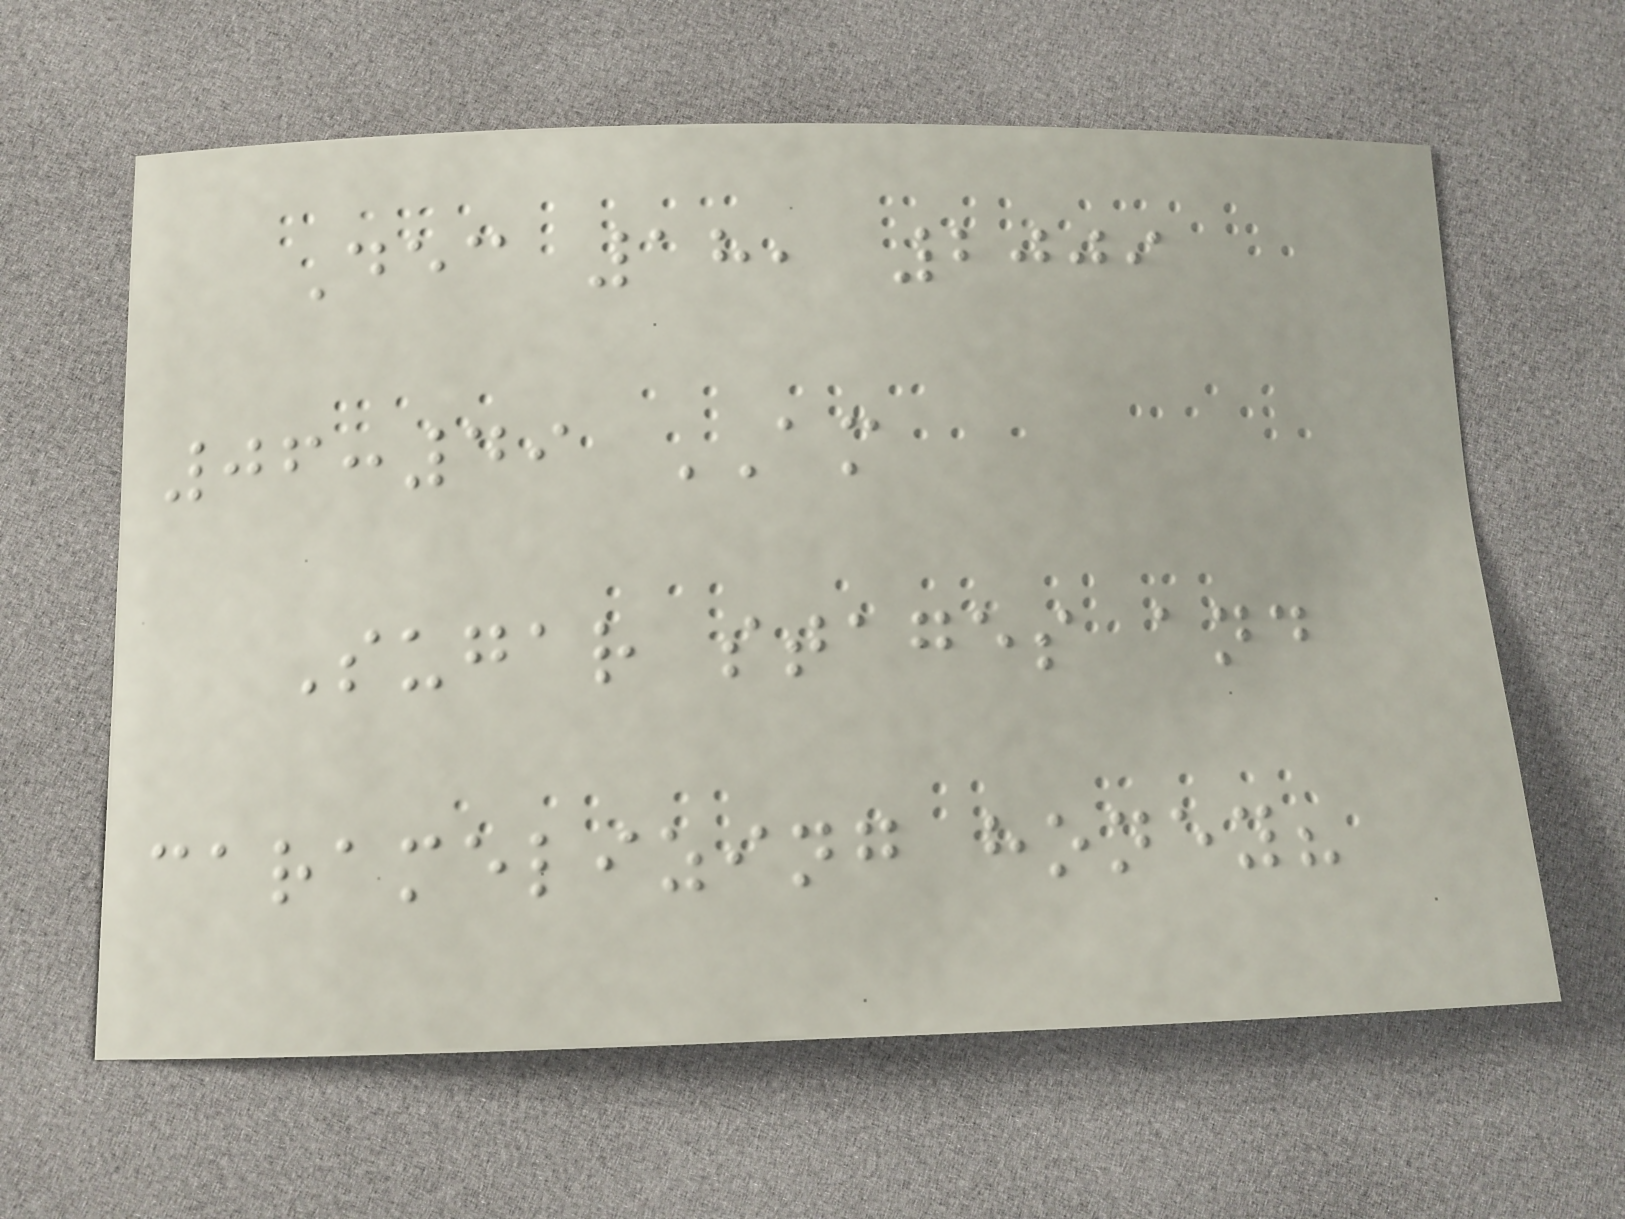Dec 18, 2009
06:49 AM
Sugar stages and
caramelizing honey?
